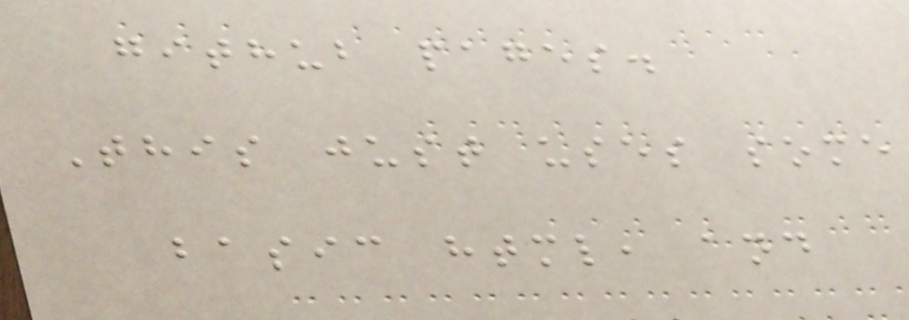github pages.
This just uses some
basic html, and
